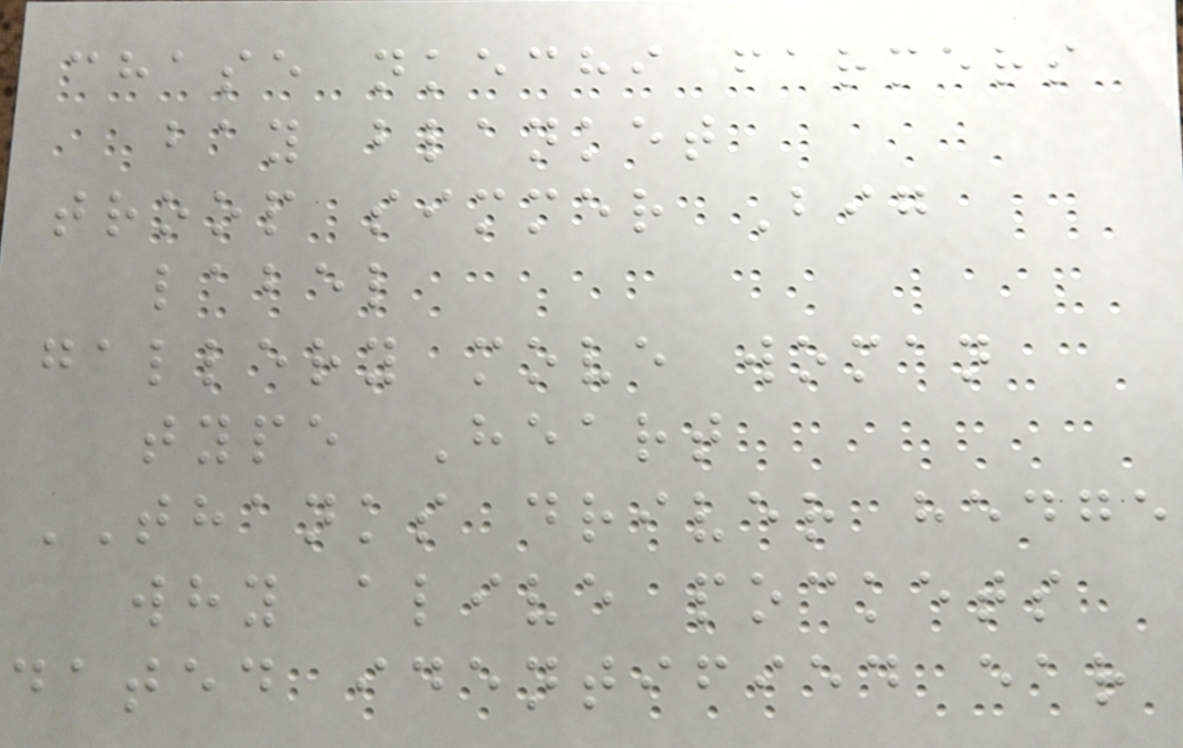chase nkechi farmers
bay blanket
troop simmer Big
label
gallery move woman
type Heart
THANKS driver hedge
why alive pockets
dated identified ear
